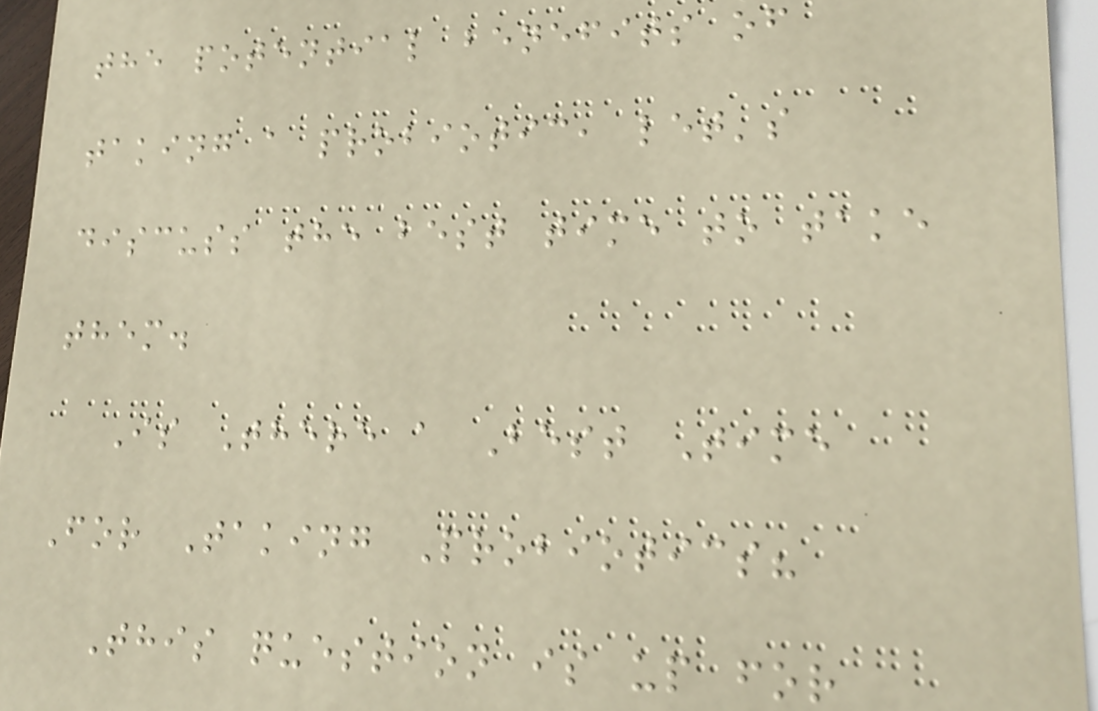the potential benefits of
taking a probiotic, let's
discuss the best time to take
them.
Is There a Best Time
For Taking Probiotics?
This question is up for
